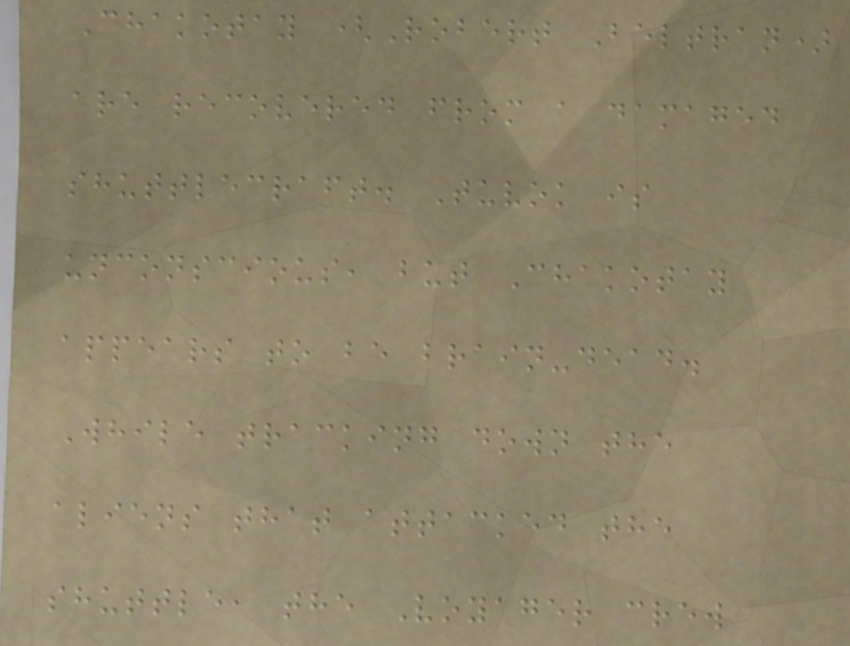Chakotay (Robert Beltran)
are recovered from a damaged
shuttlecraft. Tuvok is
unconscious, but Chakotay
appears to be brain-dead.
While tracking down the
aliens that attacked the
shuttle, the Voyager crew
